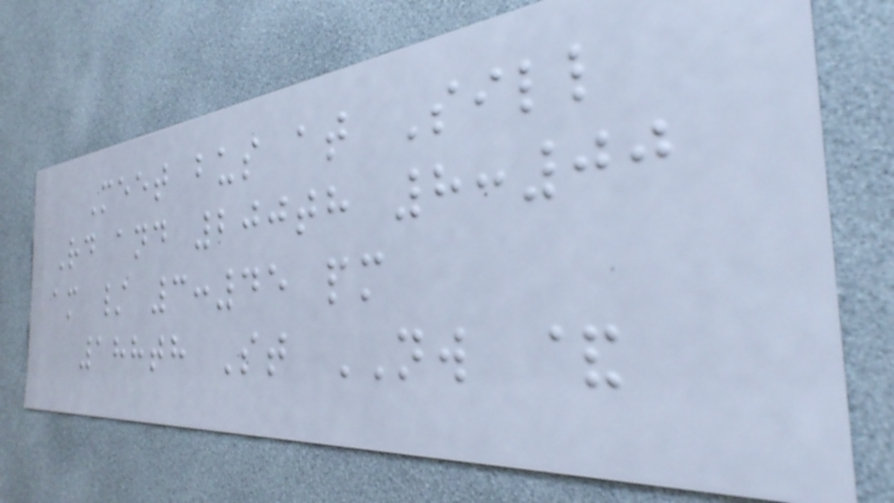Meet bus at Sill
Rd and 200th 8:00
am / 3:45 pm
188th St NW &
